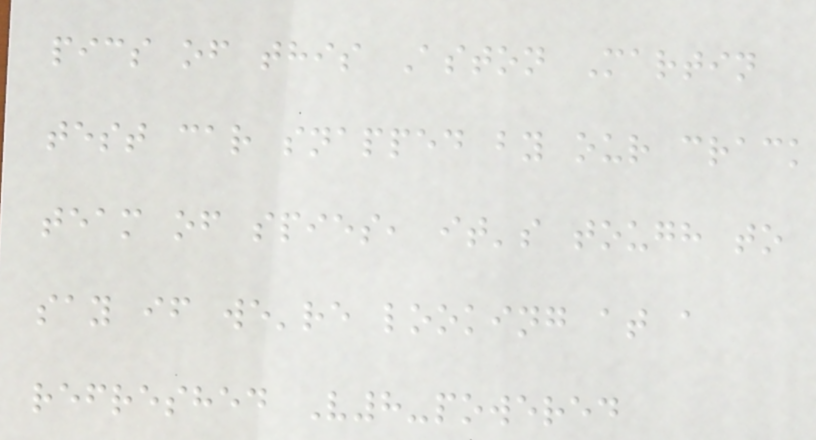pics of this Aston Martin
test car snapped by our crack
team of spies, it's tough to
say if we're looking at a
refreshed V8-powered
